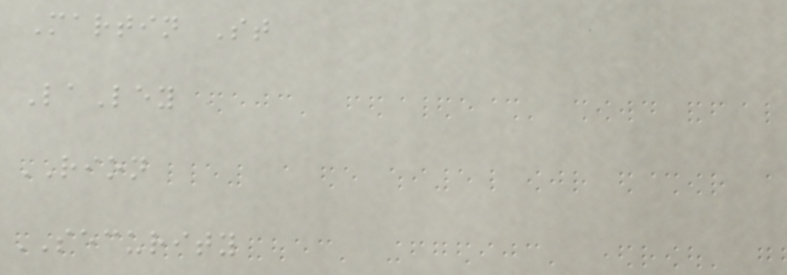Martin St
LaLey
RION
SECURITY
